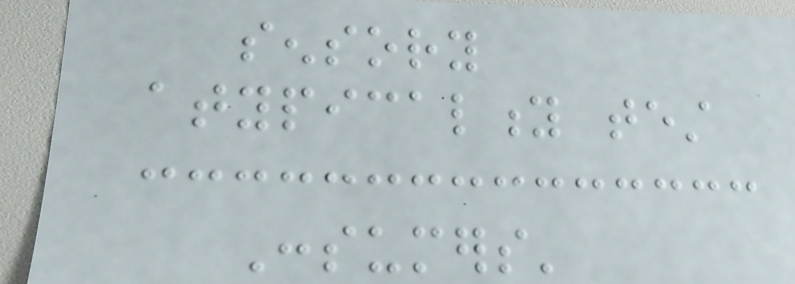sensory
atypicality test
Consumers'
